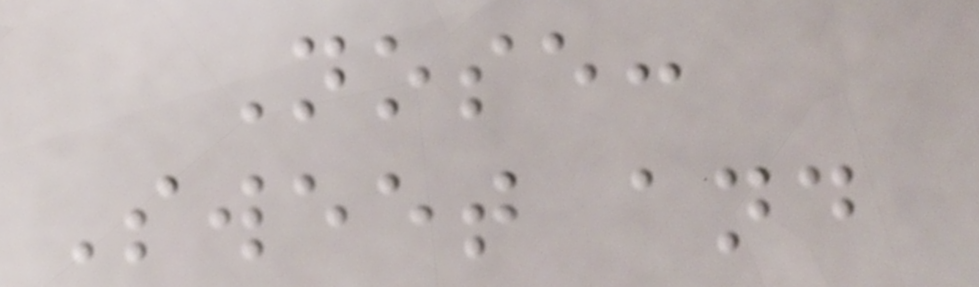Nose:
Sweet and
